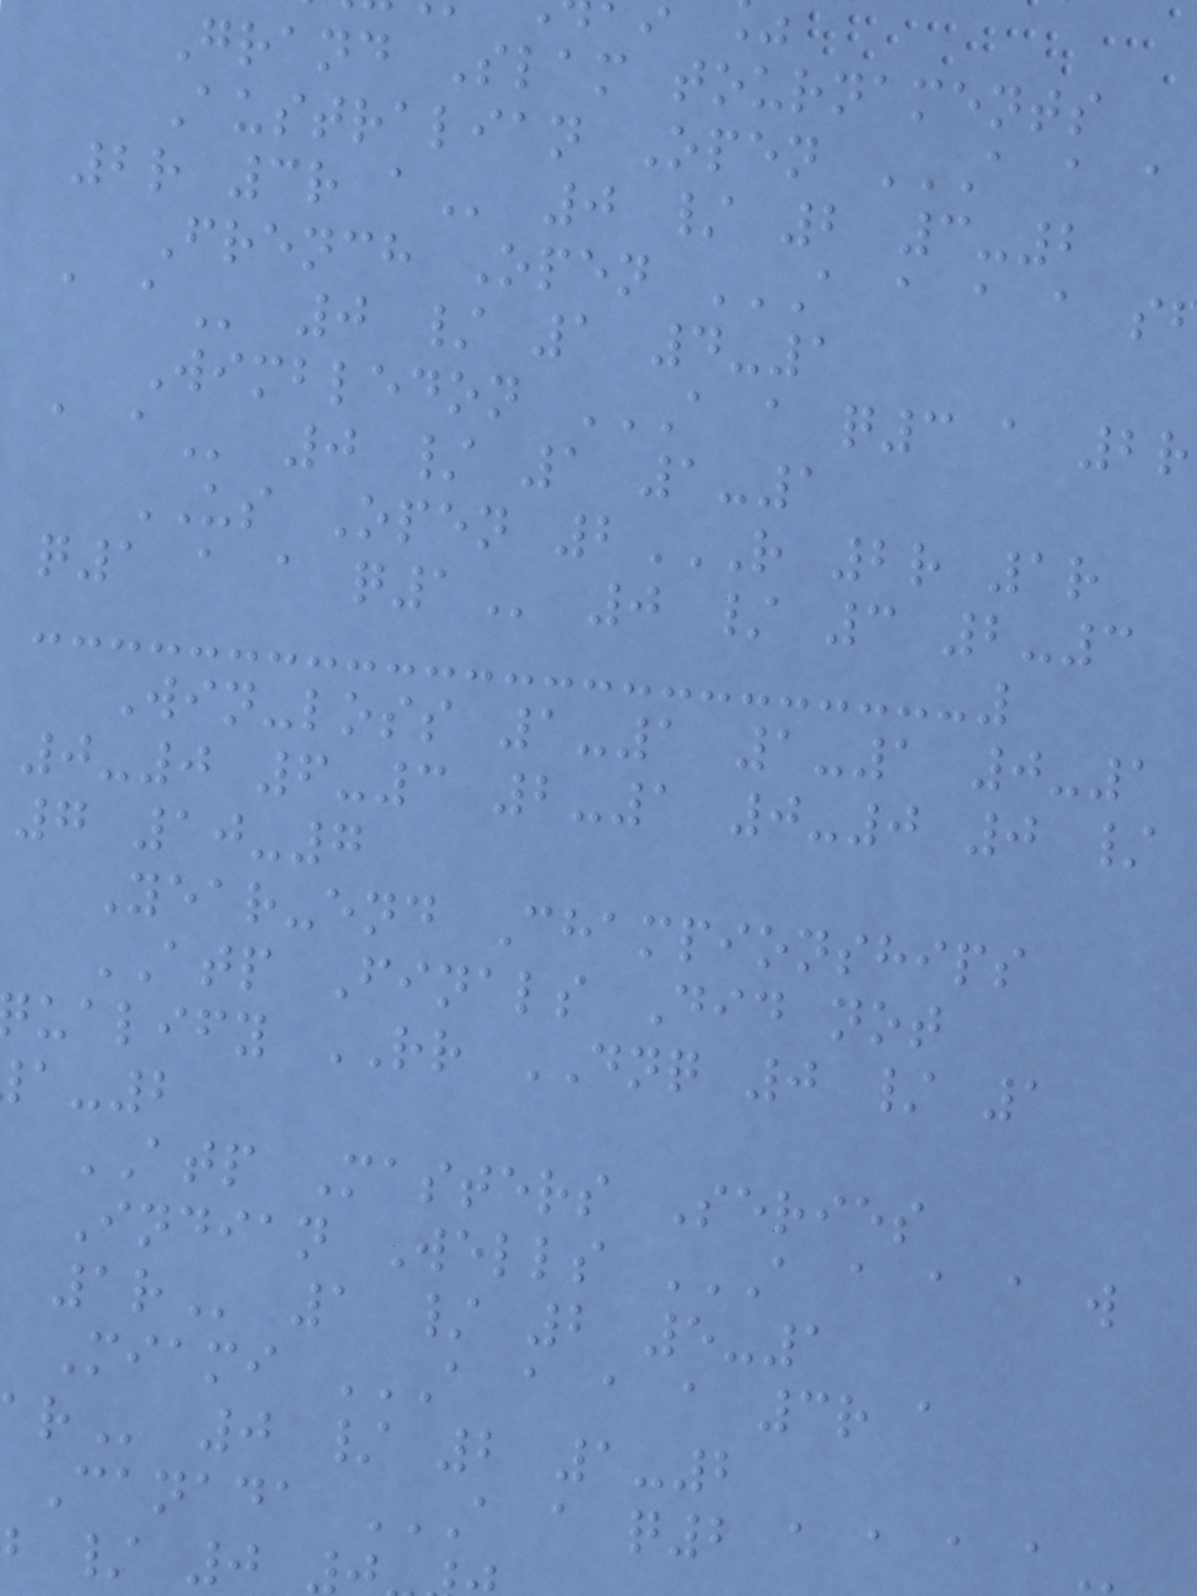Grand Slam tournaments
2r 3r
Wimbledon A A Q3 A 2R
US Open 2R 2R 1R
q1 a a
Win-loss 1-1 1-1 0-1
0-0 6-3 2-1 0-0 0 /
7 10-7
Year-end Championships
ATP Finals Did not
ualify RR DNQ 0 / 1
ATP Masters Series
Indian Wells A A A A W
1 / 2 5-1
Miami A A A A 3R A
0 / 2 1-2
Canada A A Q2 A A A A
/ 0
